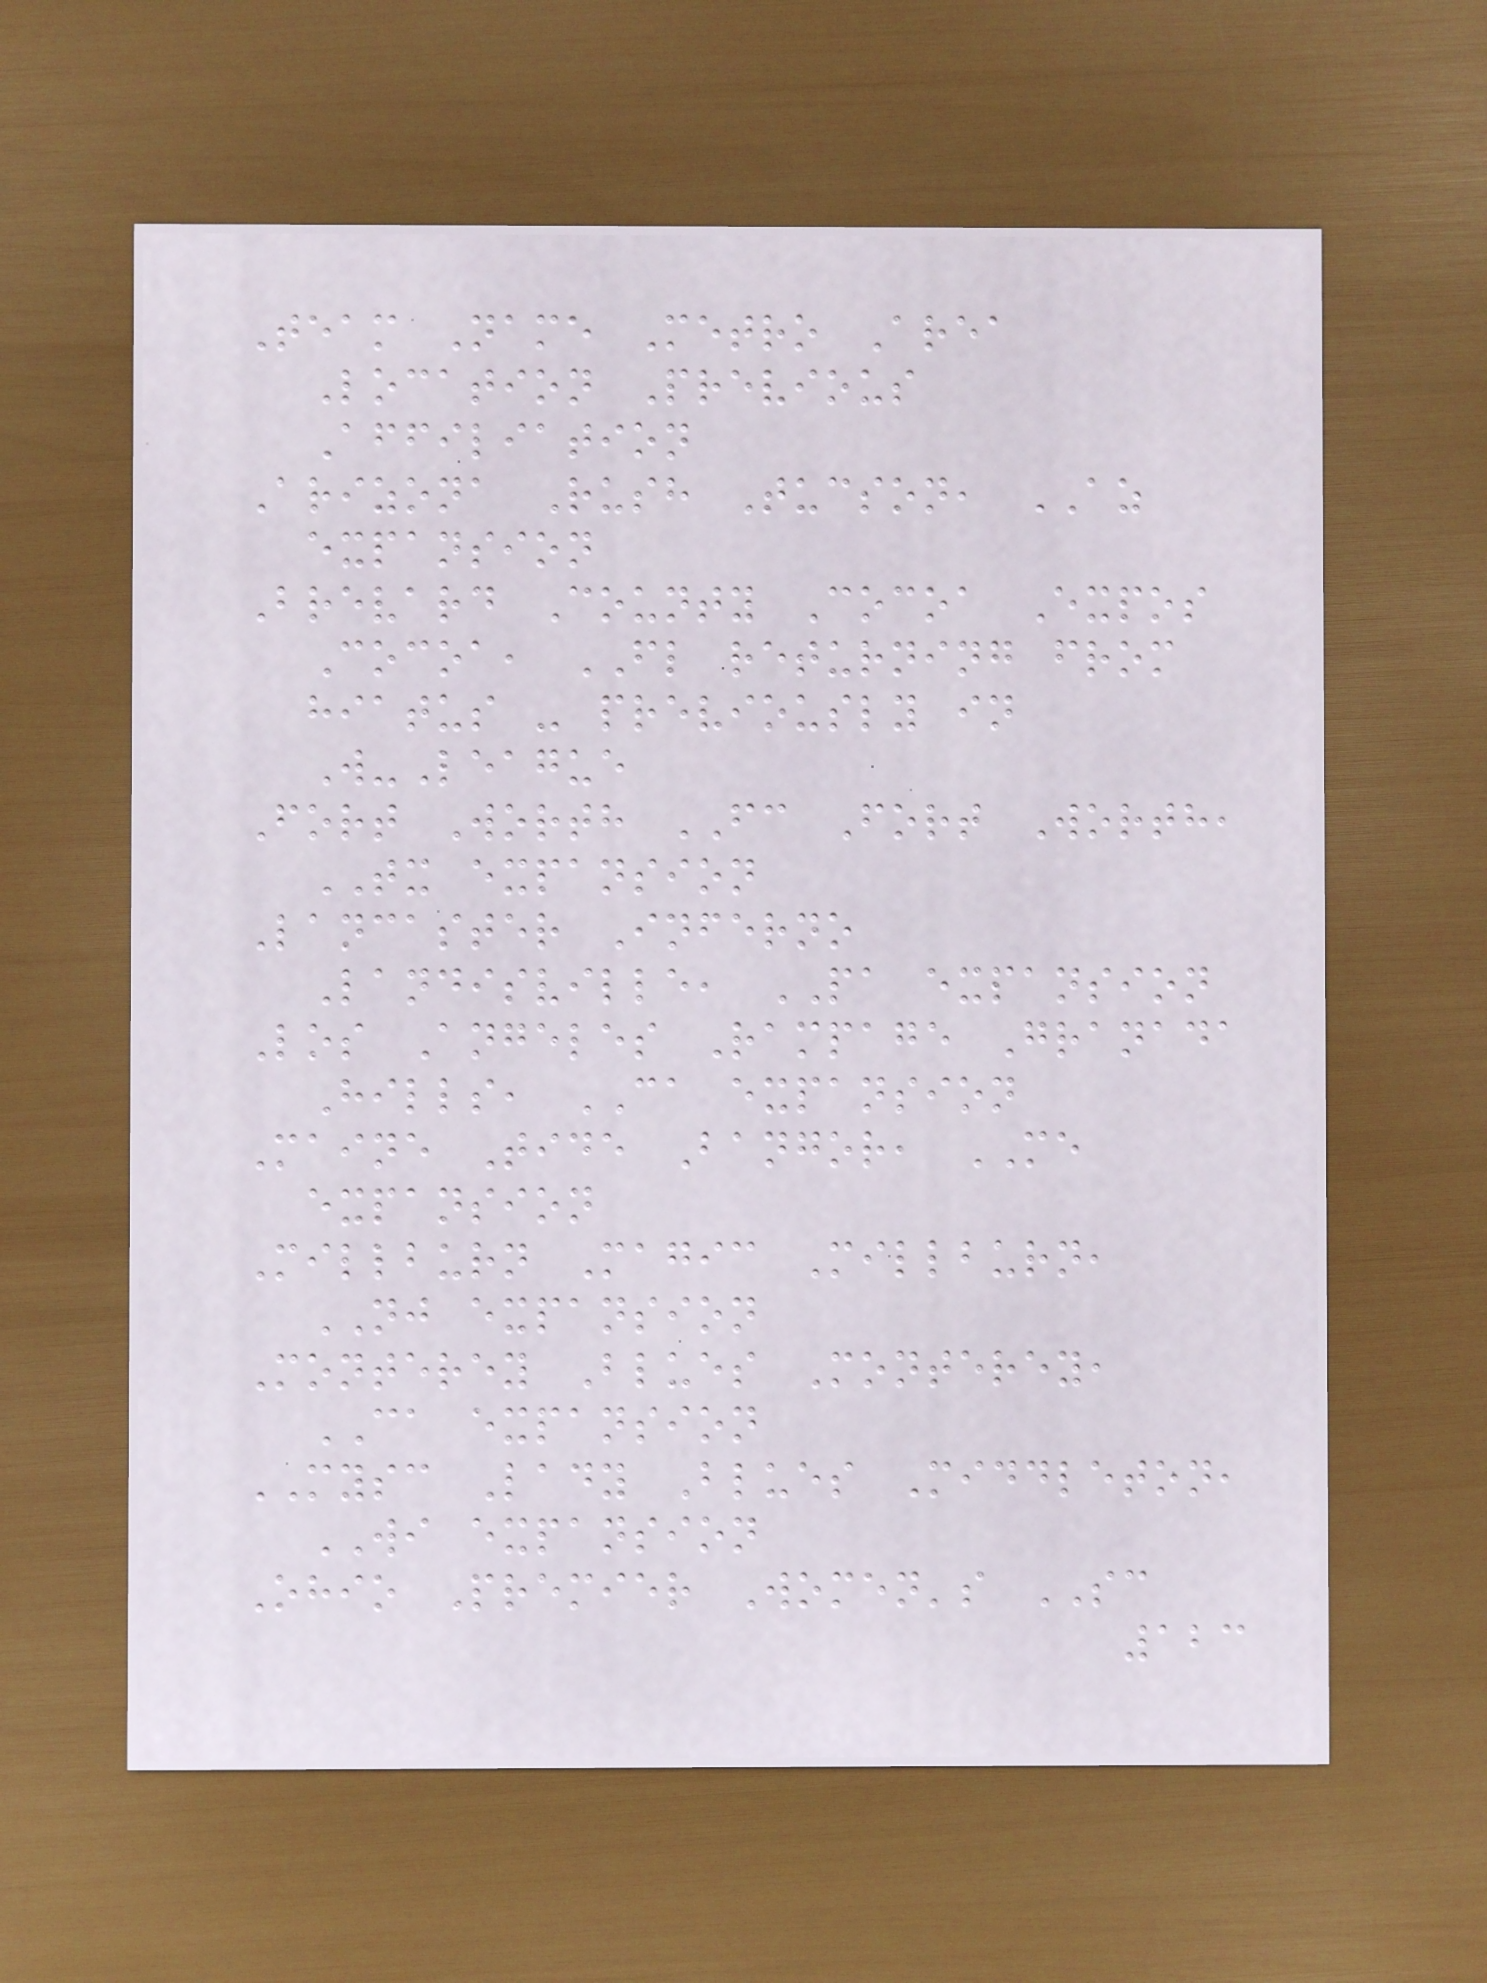Team Name Metro Area
Location Previous
Affiliation
Arizona Rush Tucson, AZ
expansion
Brevard County Cocoa Expos
Cocoa, FL returning from
hiatus - previously in
W-League
Fort Worth FC Fort Worth,
TX expansion
Lancaster Inferno
Landisville, PA expansion
Los Angeles Rampage Granada
Hills, CA expansion
Maine Tide Bangor, ME
expansion
Millburn Magic Millburn,
NJ expansion
Monterey Blues Monterey,
CA expansion
MYSC Lady Blues Middleton,
WI expansion
Ohio Premier Women's SC
123
